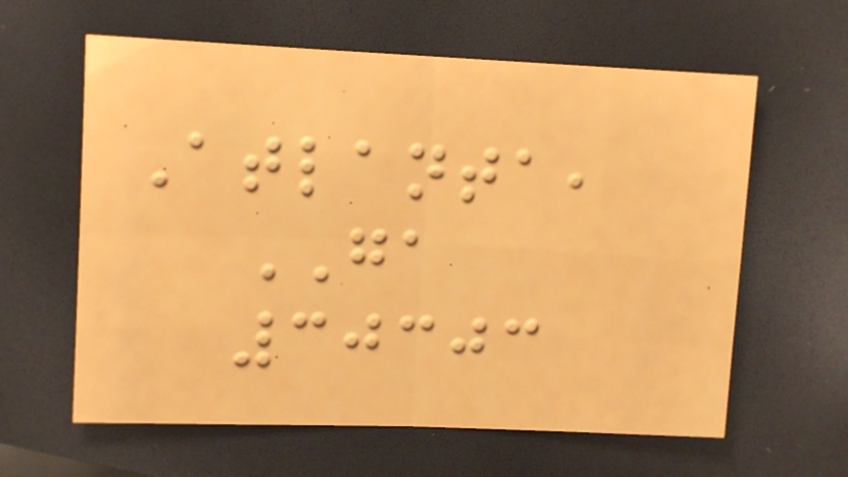Atlanta,
GA
30303
